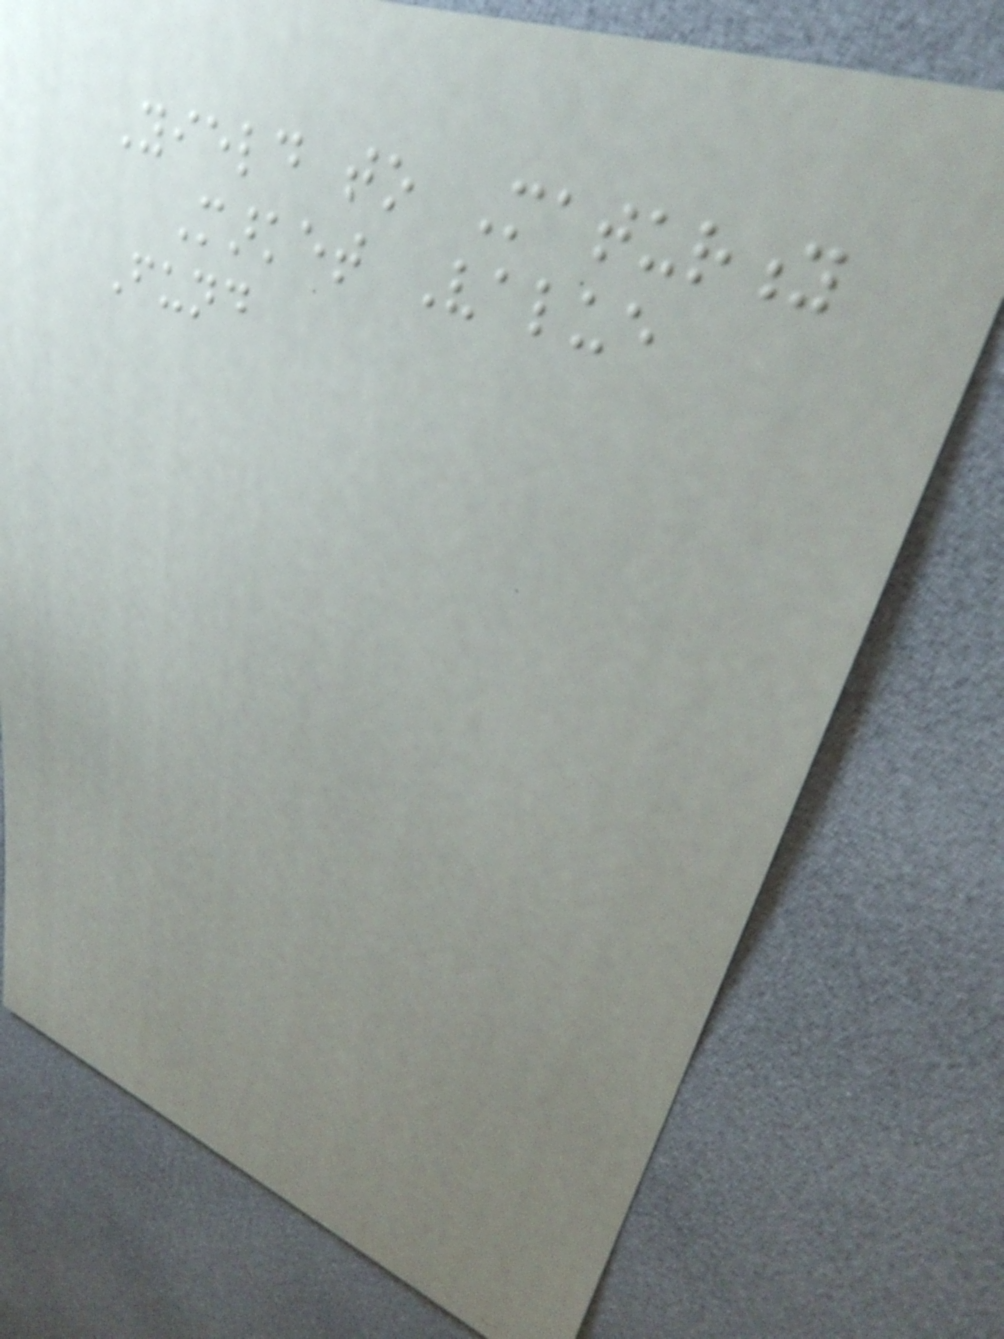Yield to Maturity
Market Value
Fund
